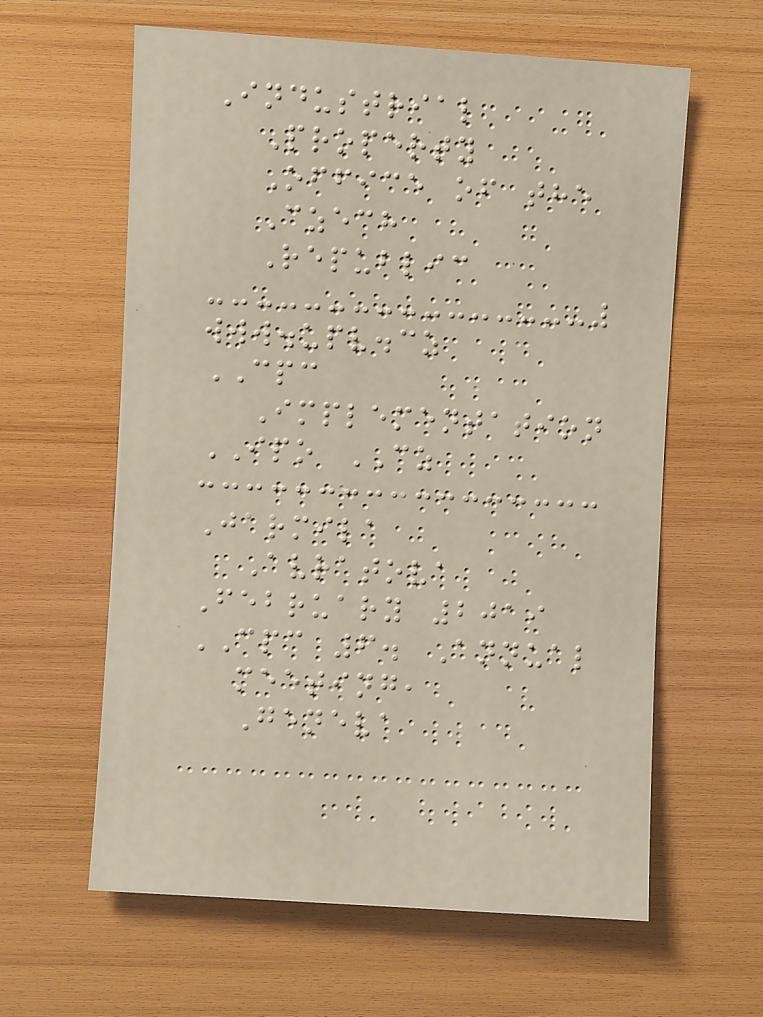Industrial
Property
Office of the
Czech
Republic
www.upv.cz
CPC
Implementation
IPO CZ
Jarmila
Avratova
February 2019
CPC 6. Annual
meeting,
Geneva
